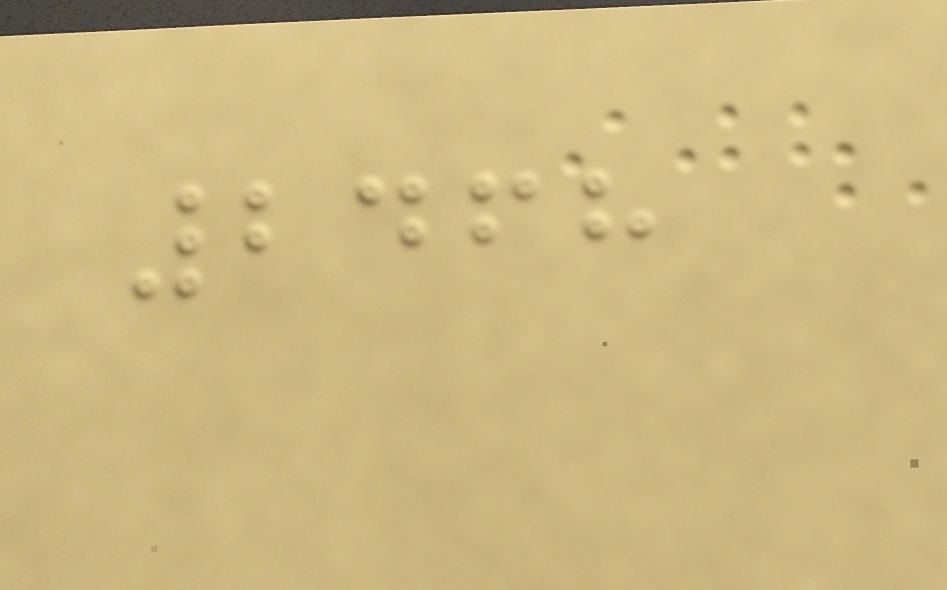2468
